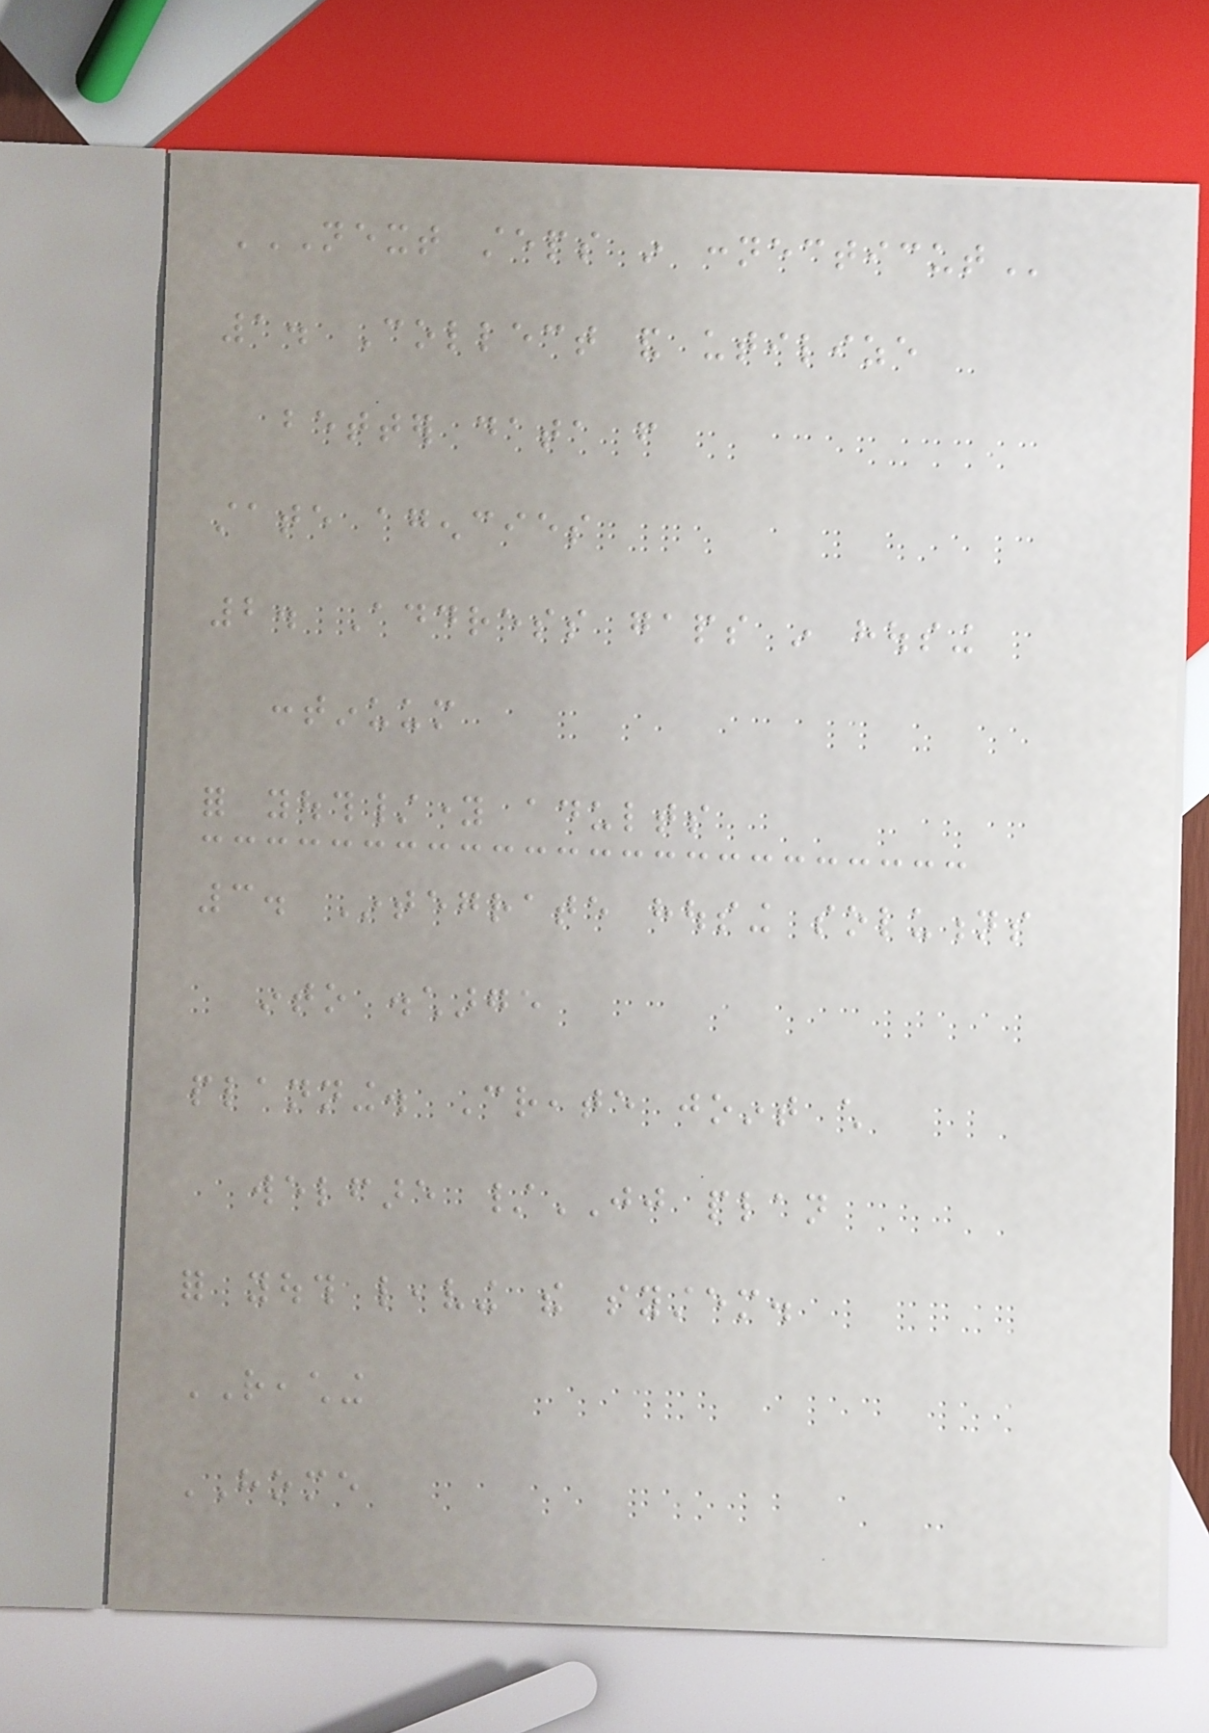NEXT STEPS IN CONNECTICUT
1. Collect and utilize
better data from
state agencies
2. Address gaps in housing
continuum
for youth/young adults
3. Integrate housing solutions
into discharge
planning. Create joint child
welfare /JJ plan
for youth leaving the system.
REACHING
HOME
